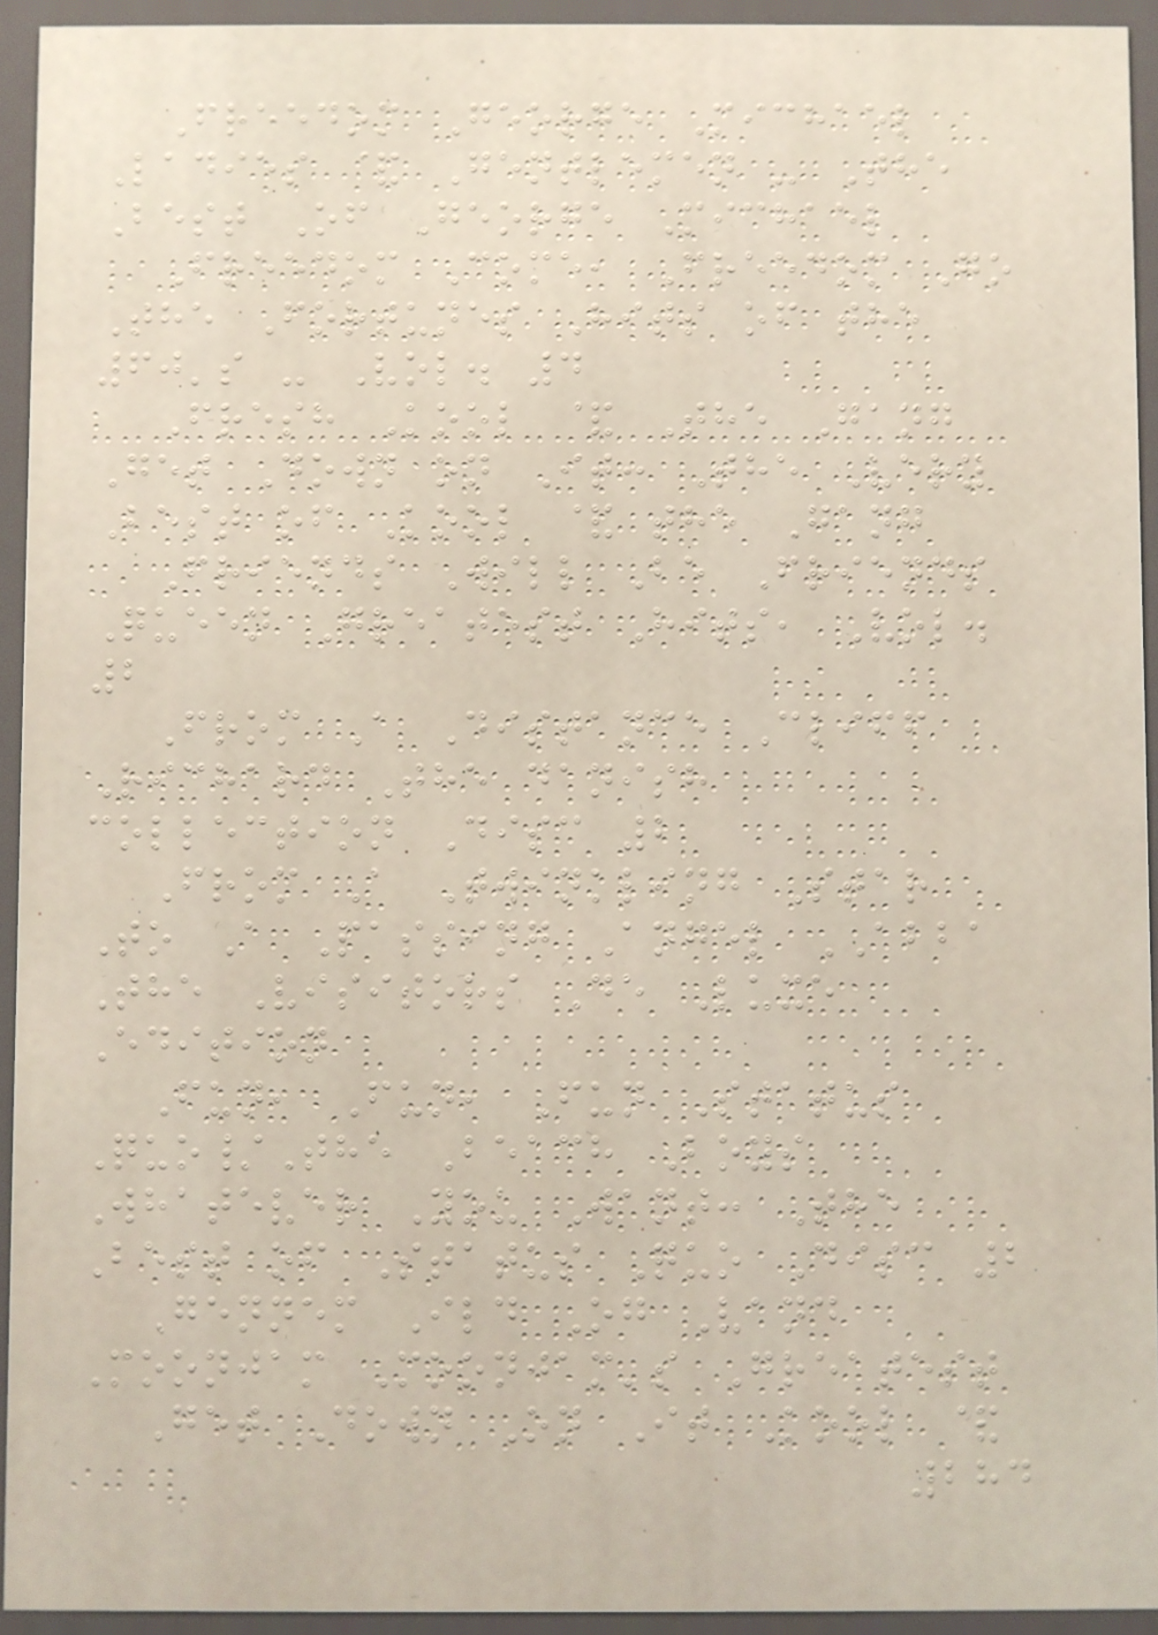Freedom George Michael
Ladies & Gentlemen - The
Best Of George Michael
Freedom Come, Freedom Go
The Fortunes Hits of the
60's - Vol. 4
Fresh Kool & The Gang
Get Down on It: The Very
Best of Kool & the Gang
Friends Will Be Friends
Queen Greatest Hits, Vol.
2
From A Distance Cliff
Richard The danish
collection Disc 2
From A Twinkling Star
To A Passing Angel ABBA
The Visitors De Luxe
Edition
Fun, Fun, Fun Status
Quo/The Beach Boys
Whatever You Want: The
Best of Status Quo Disc 2
Gennem Ild Og Vand
Moonjam Moonjam's Greatest
Get Down On It Kool &
284
